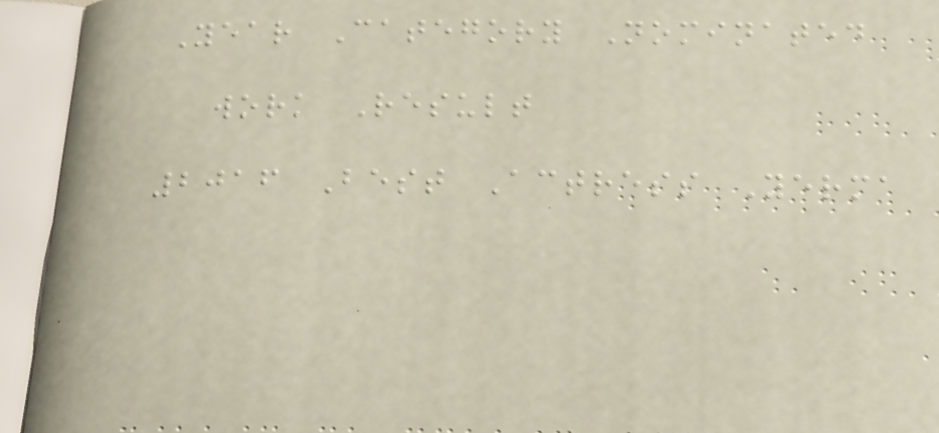Year Category Nominated
work Result
2016 Best Actress Yerma
